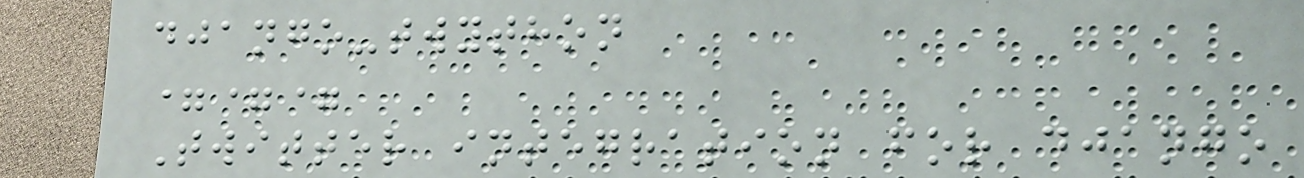django-twython
===
Twitter integration for django
